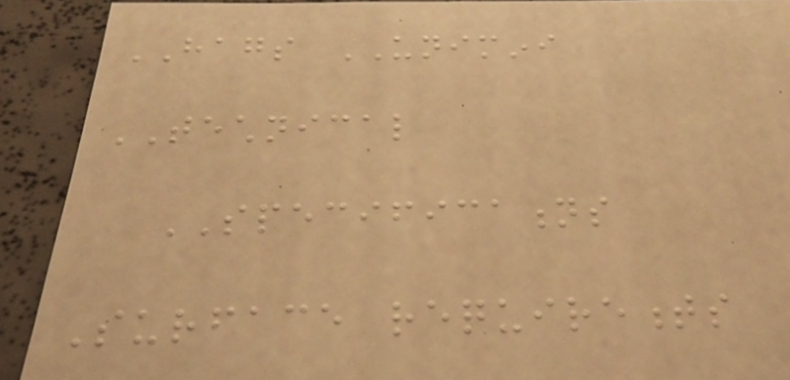HAGS UNIMINI
TECHNICAL
SPECIFICATIONS
Surface requirements
